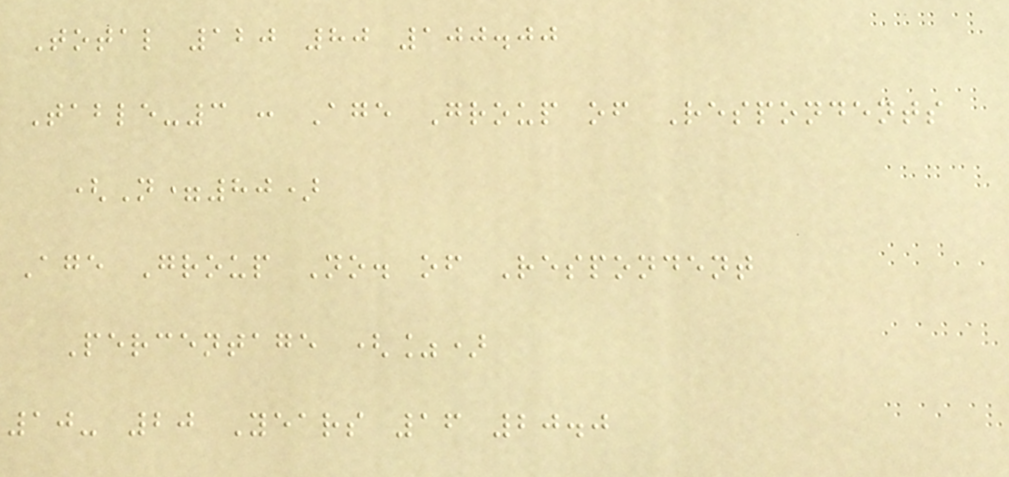Total 120 80 100.00
Table-3 : Age Group of Respondents
(N=80)
Age Group No. of Respondent
Percentage (%)
10- 20 Years 16 20.0
